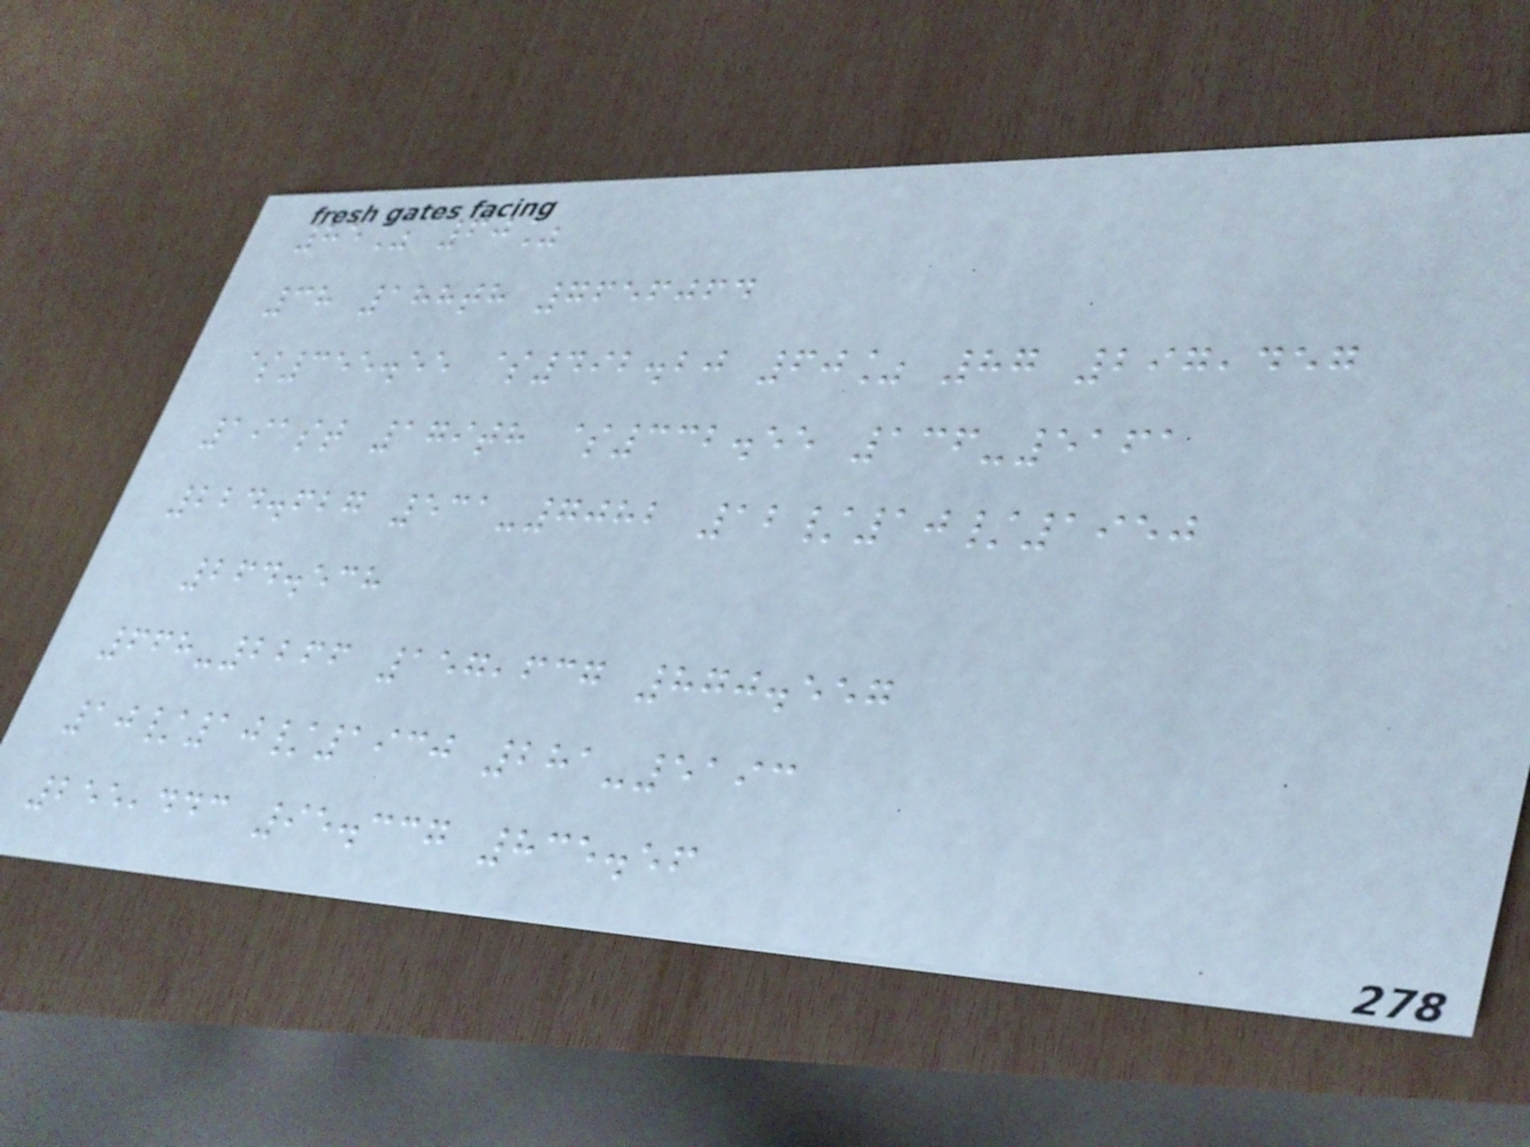85% 60%
38 188th 7656064
$355.55 $492.20 60% 87 297,457
191st 179th $332.55 136-5161
224.627 531-7082 12/10/1950
264.538
668-2266 157,637 870.557
10/10/1930 281-5193
255,443 95.337 835.56
